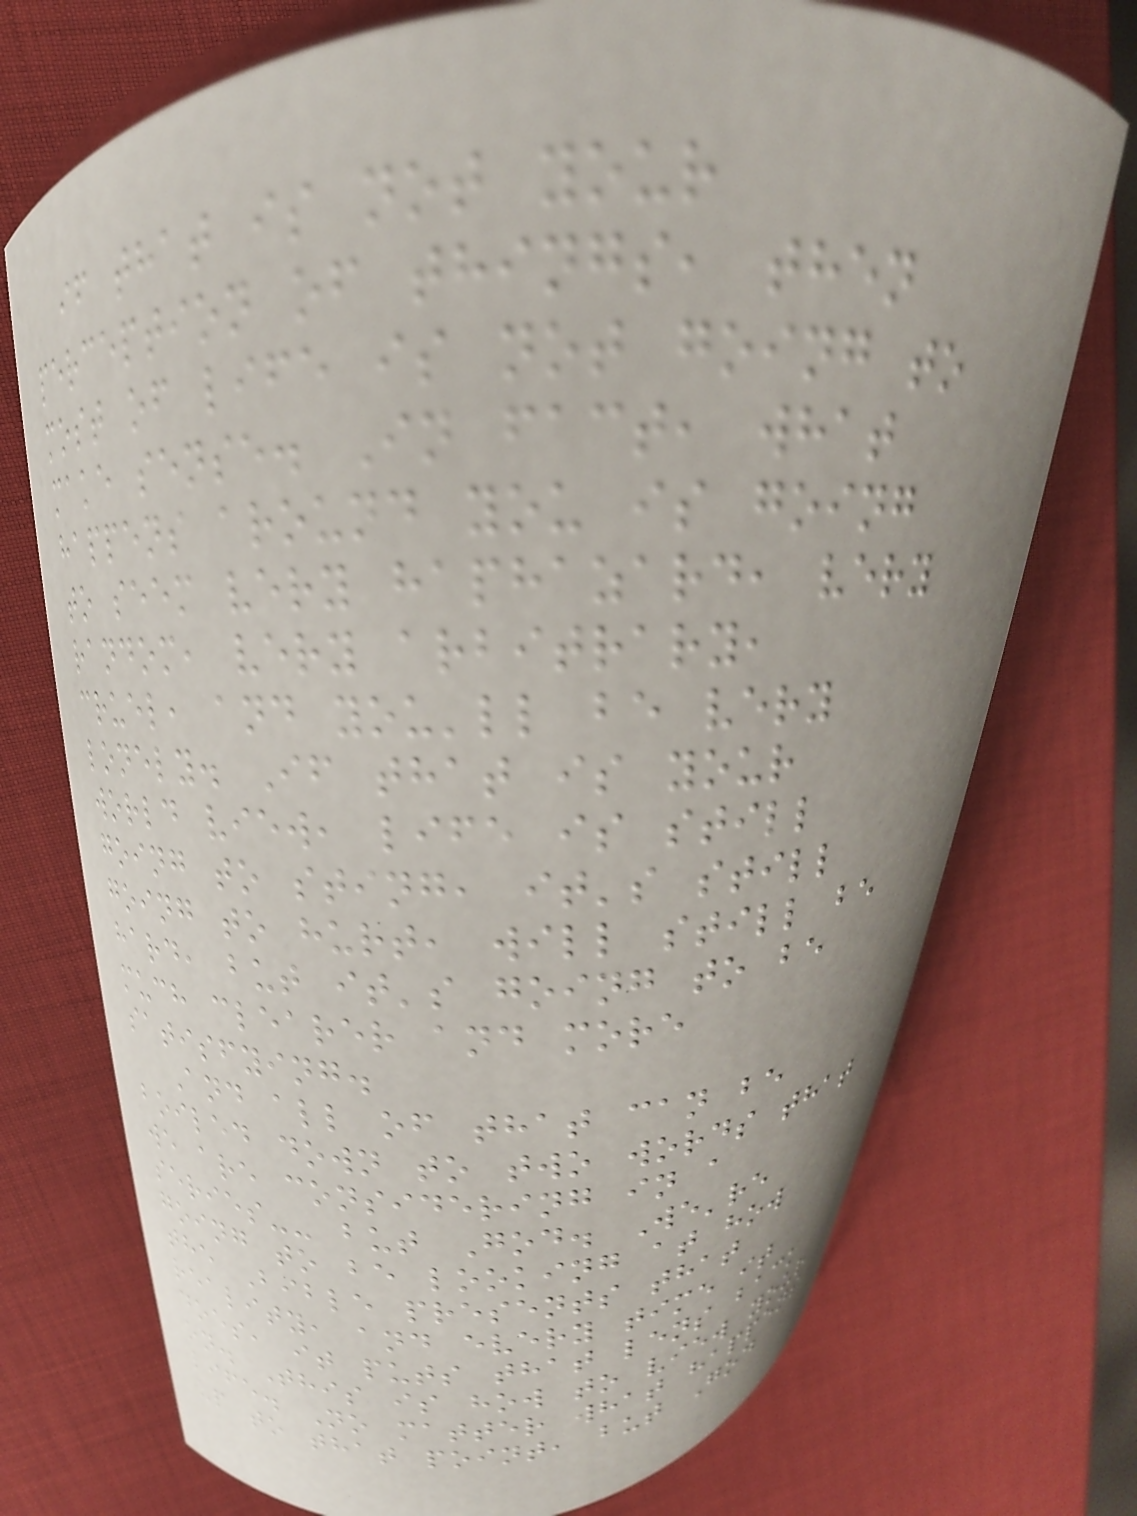if that is not your
perception of things, then
most of life is not going to
make sense. In fact, what
happens around you is going
to seem very haphazard, very
random, very arbitrary,
cruel, and you'll be very
lonely. If that is your
world view, life is still
going to sting, it's still
going to hurt, will still be
hard, but it's going to be
much clearer and more
satisfying.
And all of that can be
boiled down to two words that
we are considering in a
series-- but God. We're
going to be looking at how
the Bible presents that
reality, and every time it
does, it puts that lens back
on. This is how to view your
life. No matter what happens
up to that point, but God
